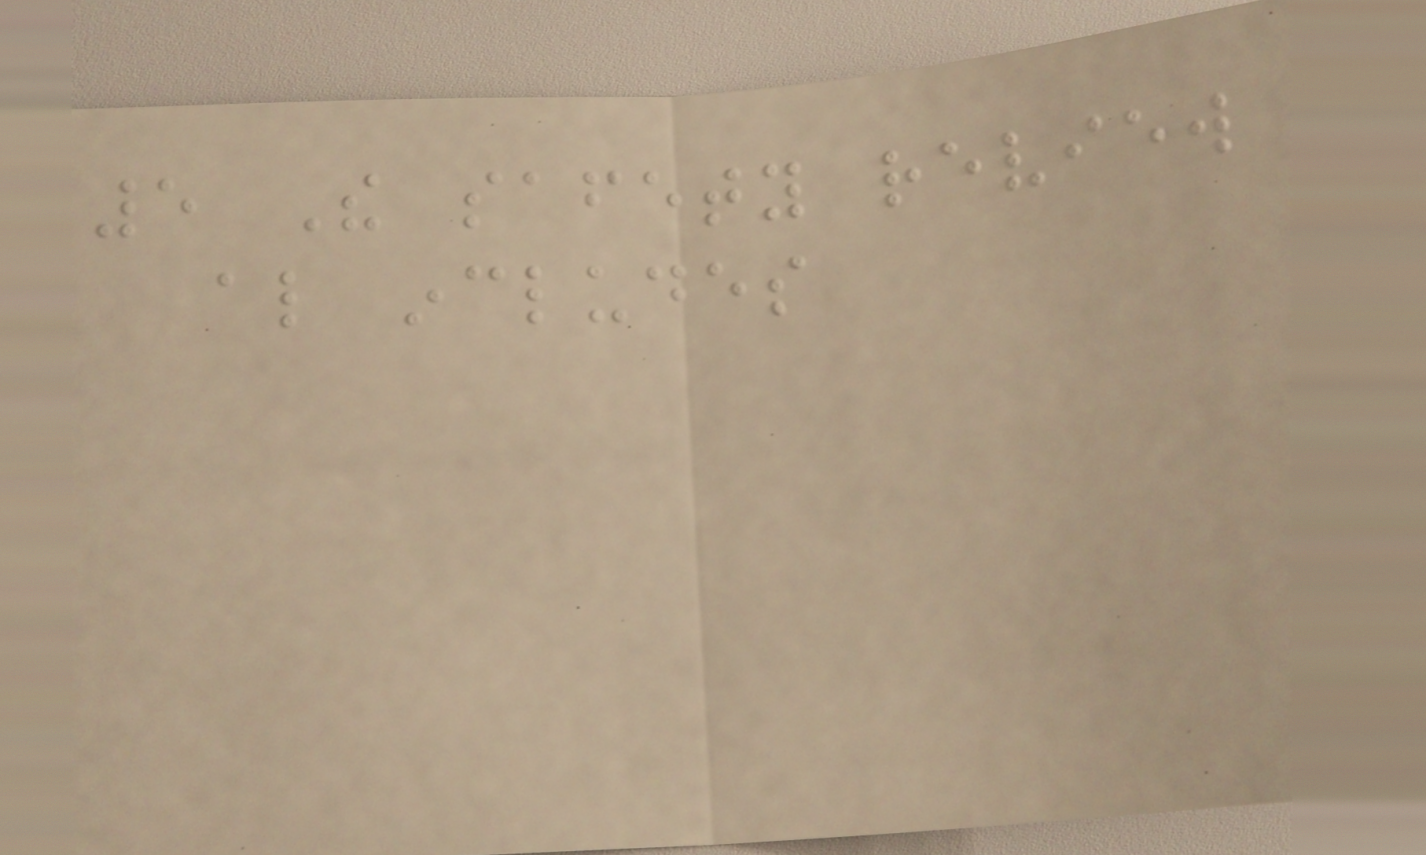5 The safety review
also includes
